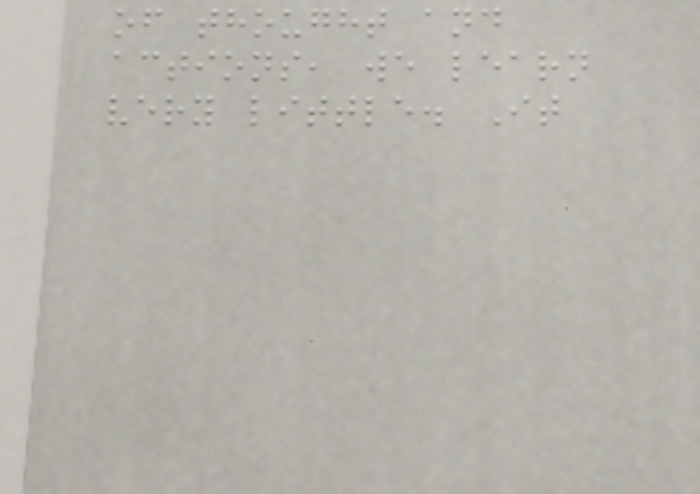of thought and
actions, we learn
very little. It
